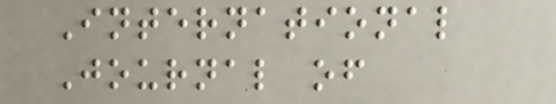International
Journal of
